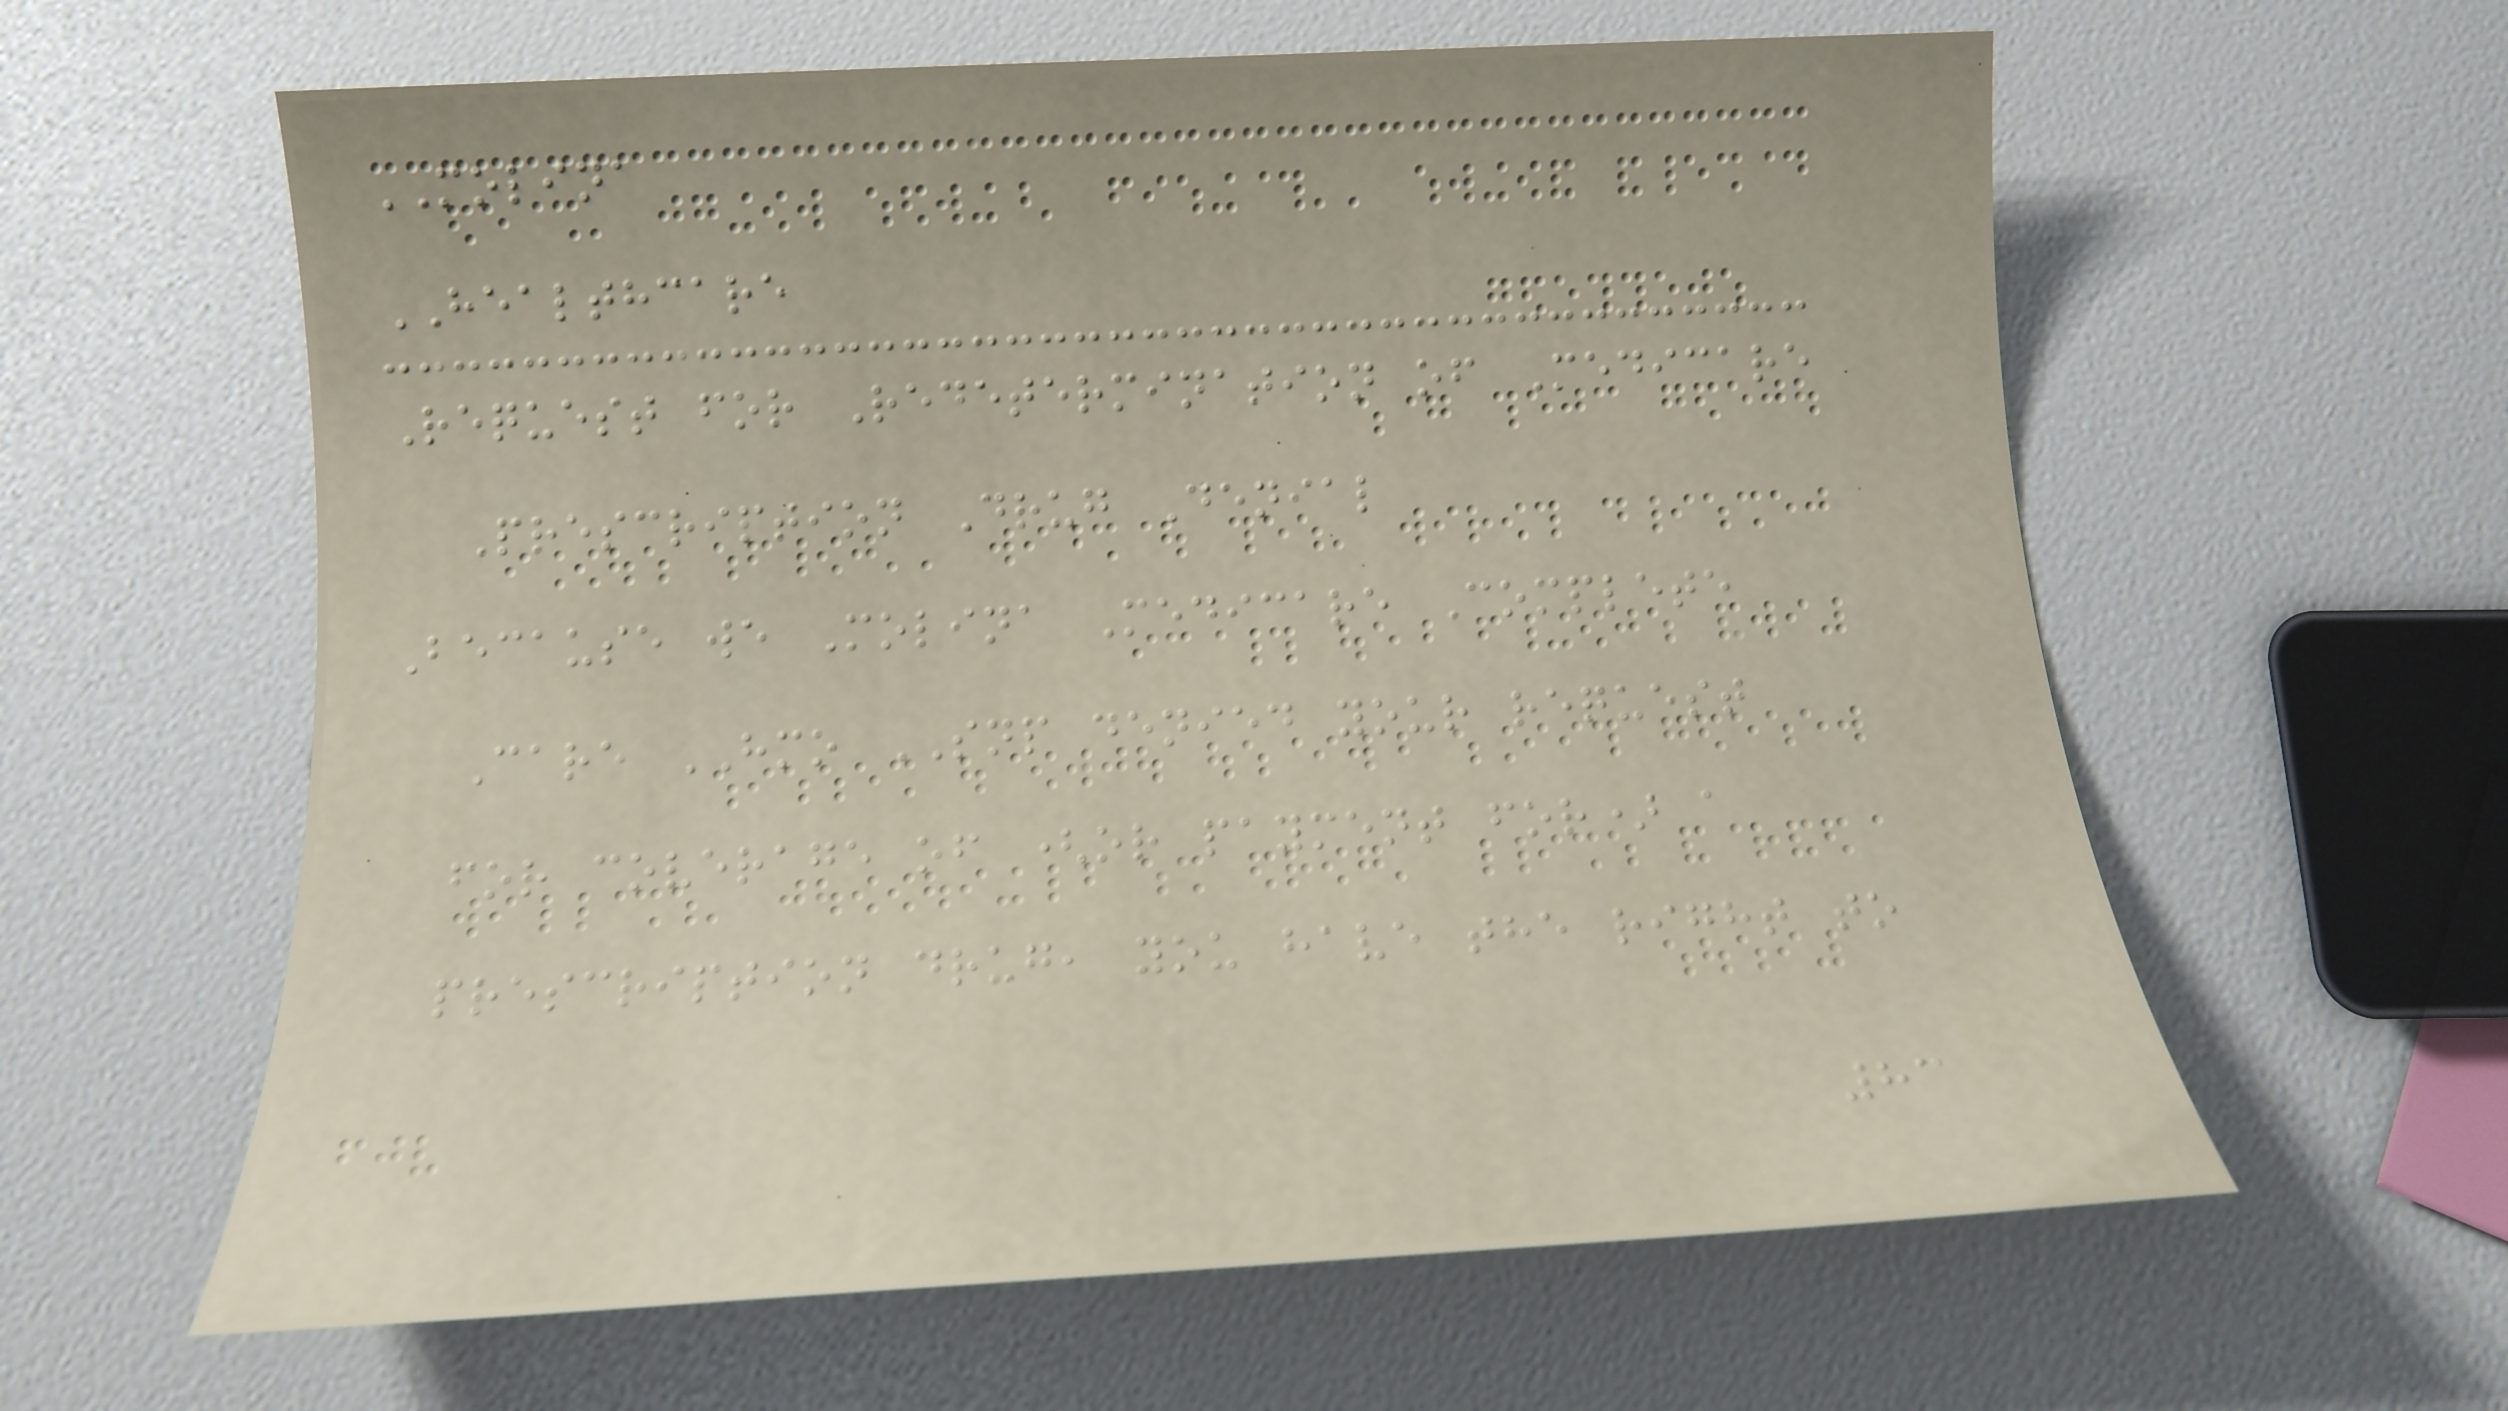MOLINA
HEALTHCARE
Request for Redetermination of Medicare
Prescription Drug Denial
Because we Molina Medicare Complete
Care HMO SNP denied your request
for coverage of (or payment for) a
prescription drug, you have the right to
83
